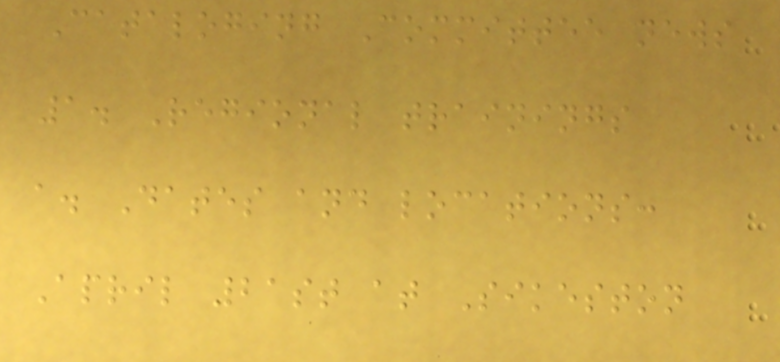Cataloging Committee news
1. Regional trainings
a. Dates and locations:
April 21st at Sikeston
